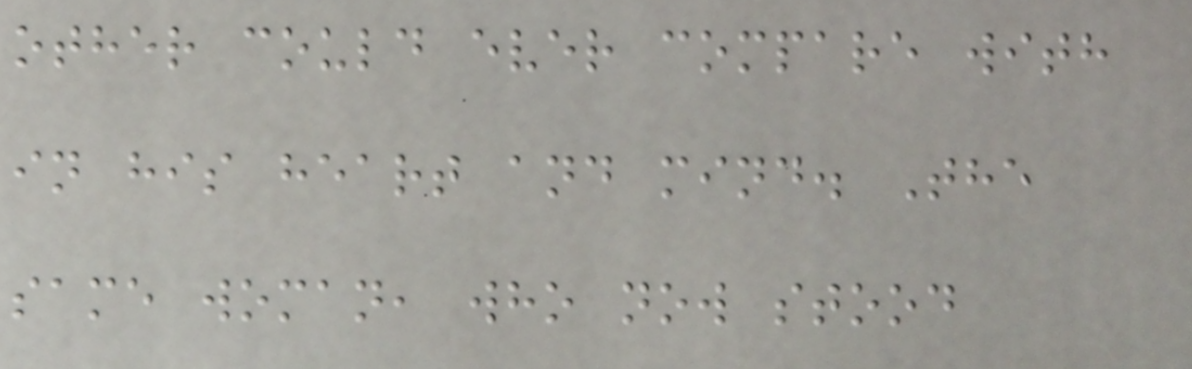other could ever compare with
in his heart and mind. The
same woman, who now stood
